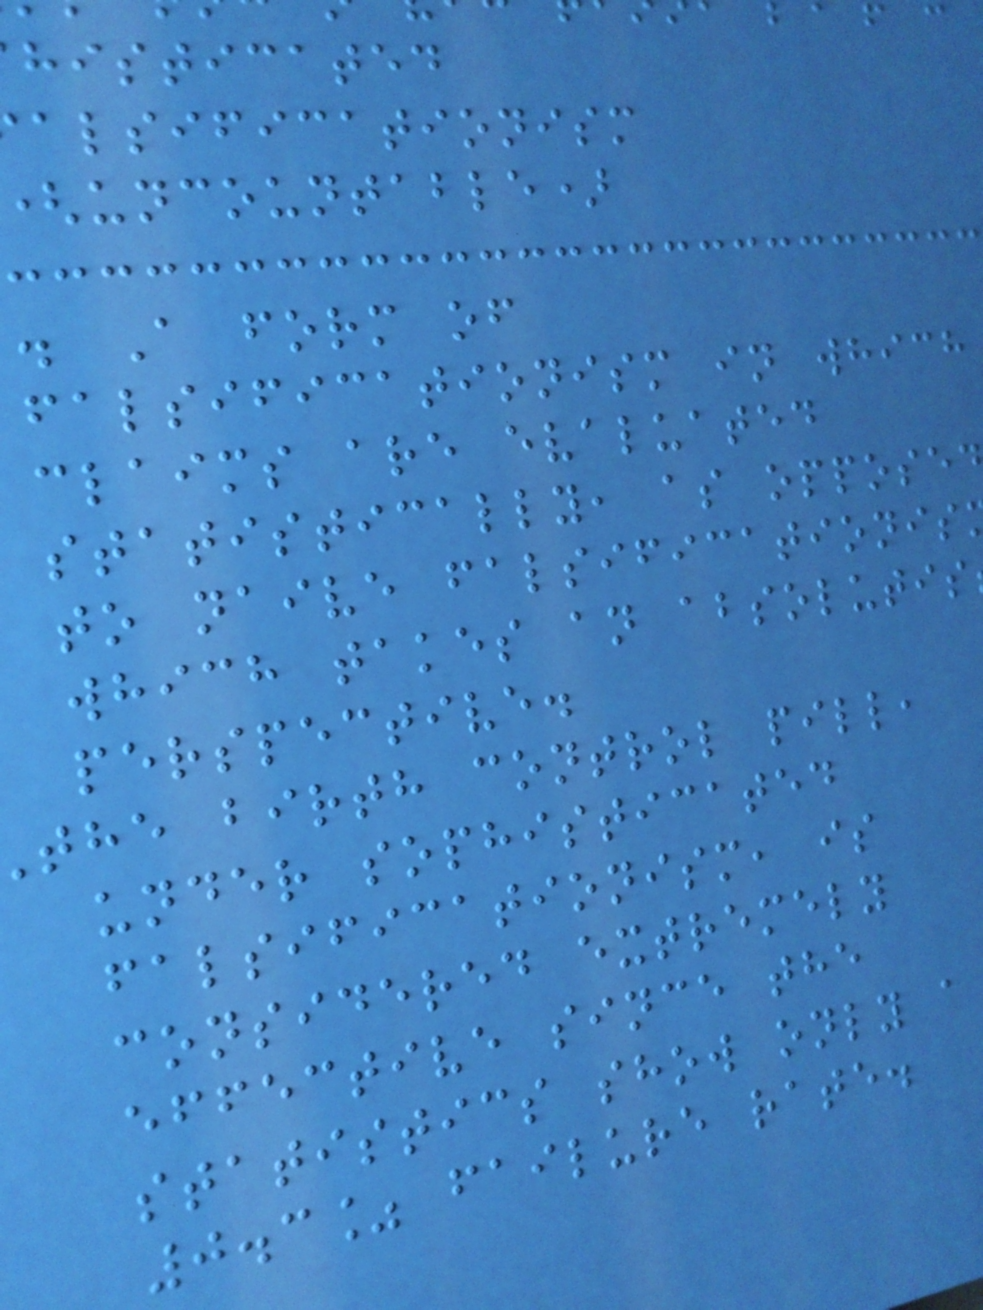histicated
alsificationism
uncountable)
. A form of
falsificationism in which
claims are evaluated
statistically, as oppose
to naive falsificationis
which takes an absolutis
perspective.
the birth control pill,
under sophisticated
falsificationism, is
considered extremely
effective since the
statistics show only a
0.3% failure rate.
